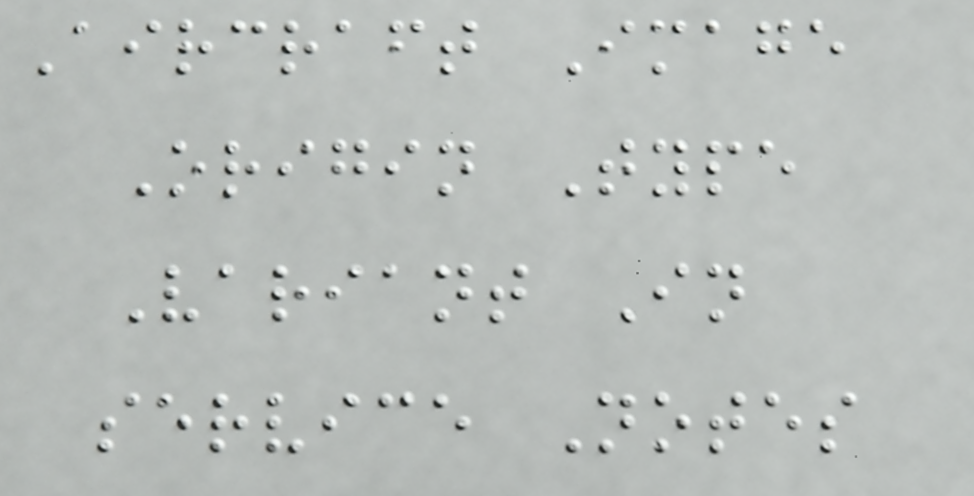Aircraft Image
Origin Type
Variant In
service Notes
